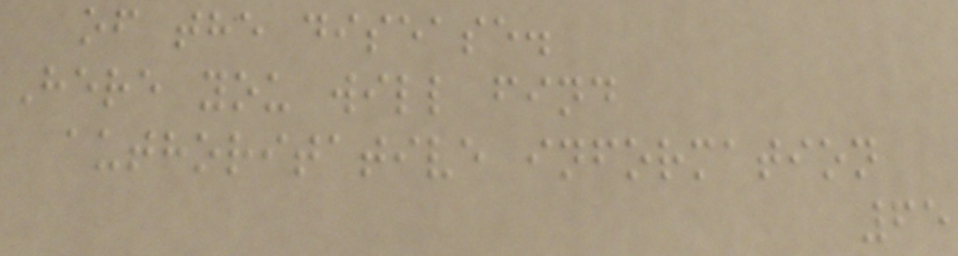of the disease.
Here you will find
authoritative information
65
